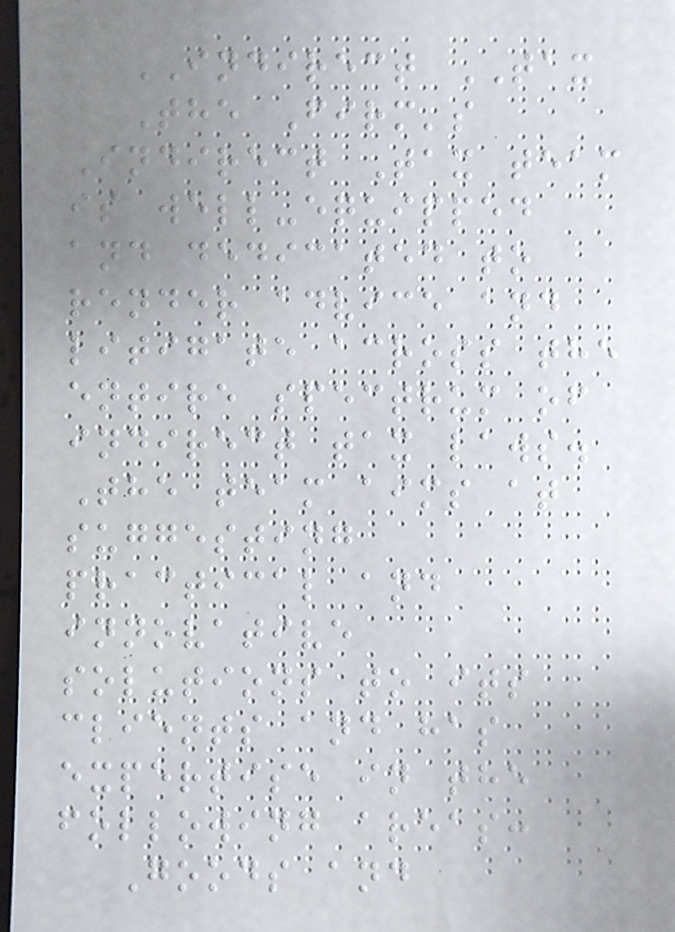INDIRECT TAX
The Firm's
Indirect Tax team
is well-equipped
and dedicated to
render advice and
litigate across the
entire spectrum of
indirect tax laws.
The team aims at
suggesting
practical and
innovative
solutions to its
clients and has
expertise in the
following areas:
Goods and
